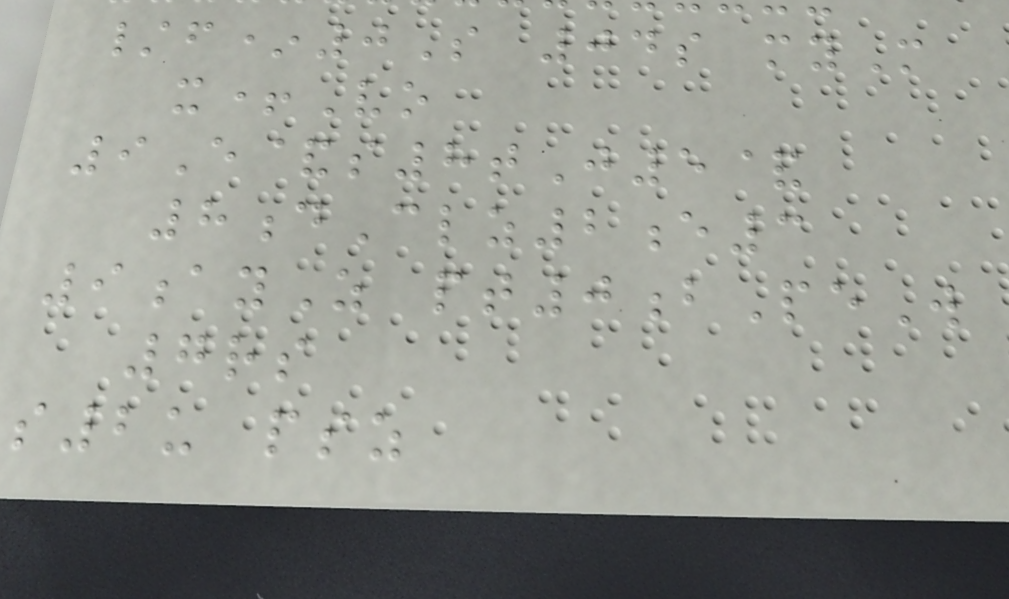/f*0S 04s myM
x+Vo
9E&s8tJ5&
8dClz2e3
9ayZ pt0bPeW
7rs
s2u psz
